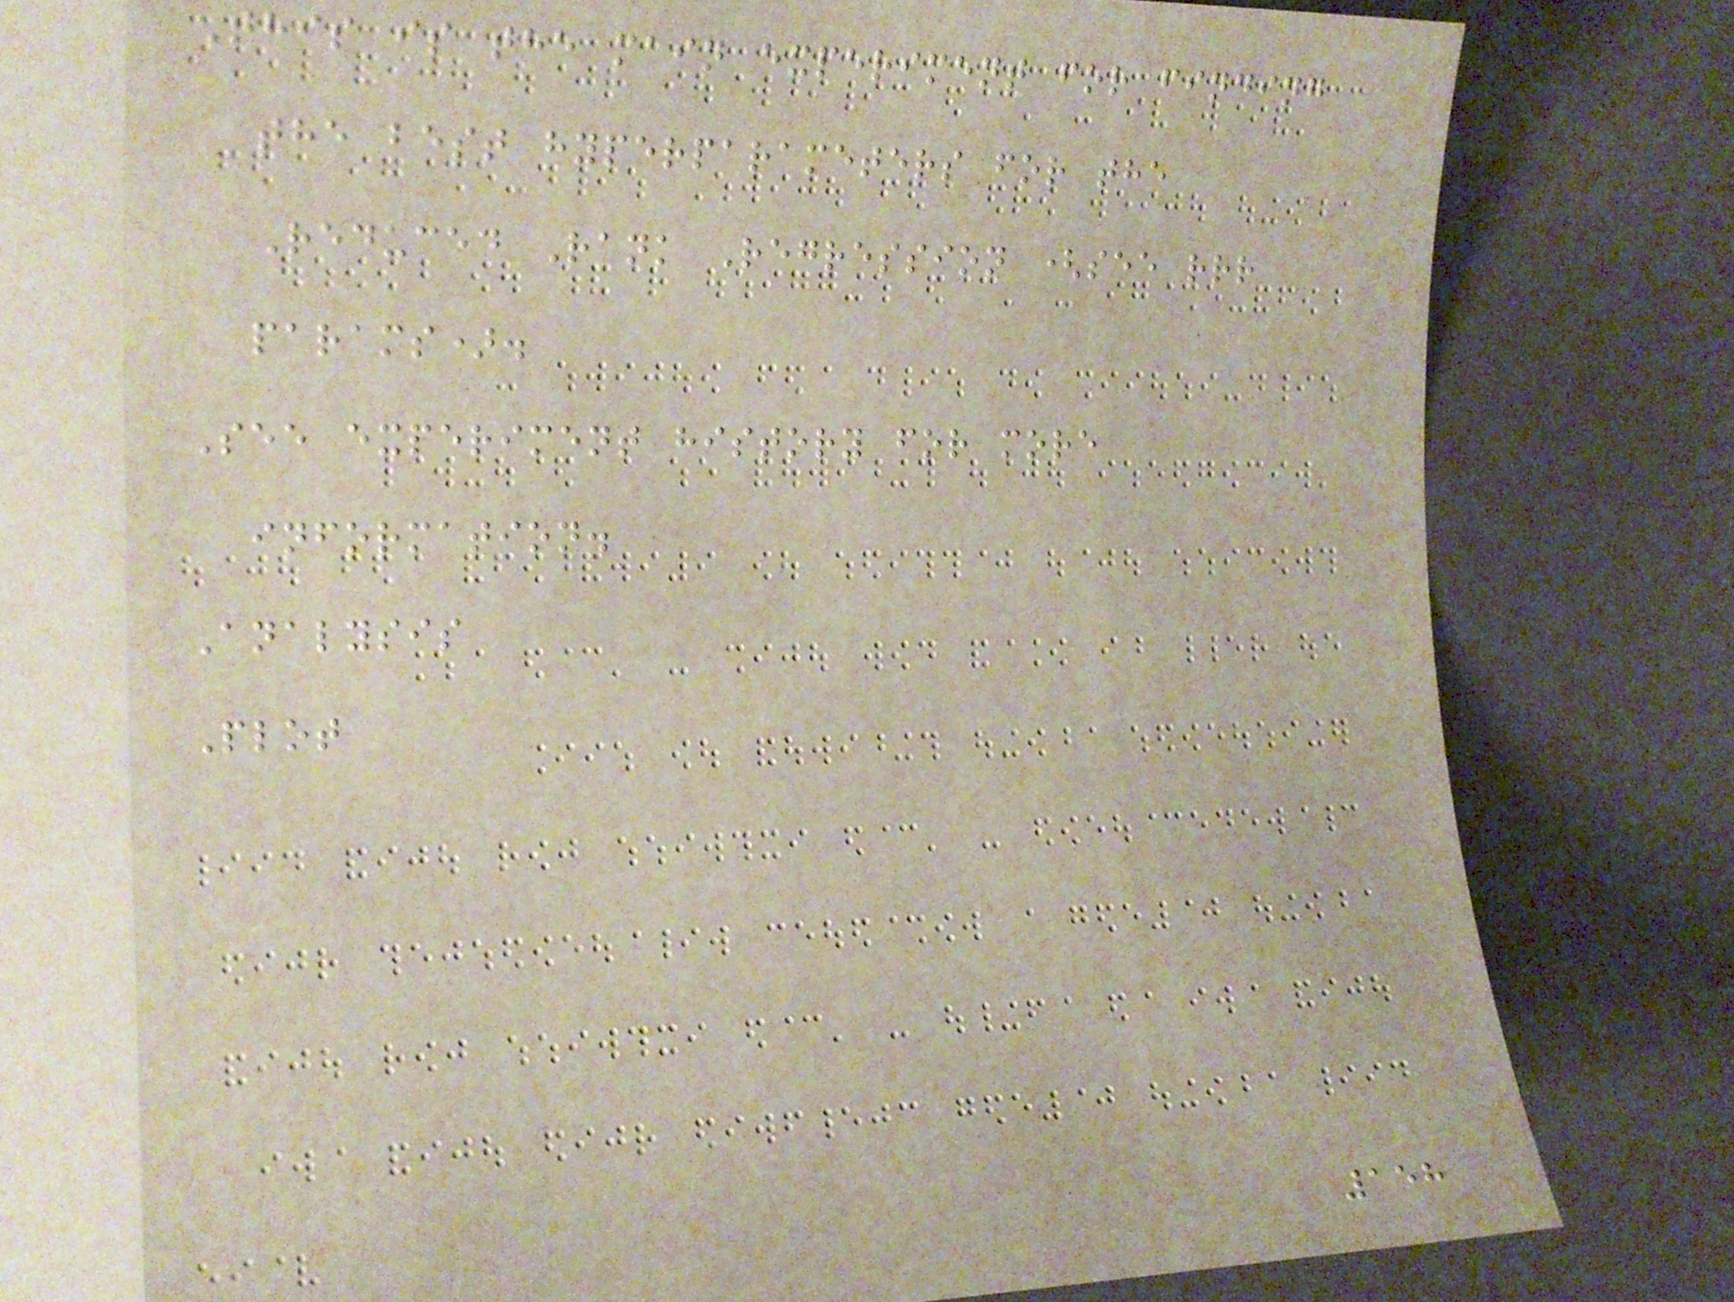This is the main experiment for finding
the best hyperparameters for the
Reduced Rank Regression (see rrr
params).
See experiment history for more
information.
Analysis
Plot
158
